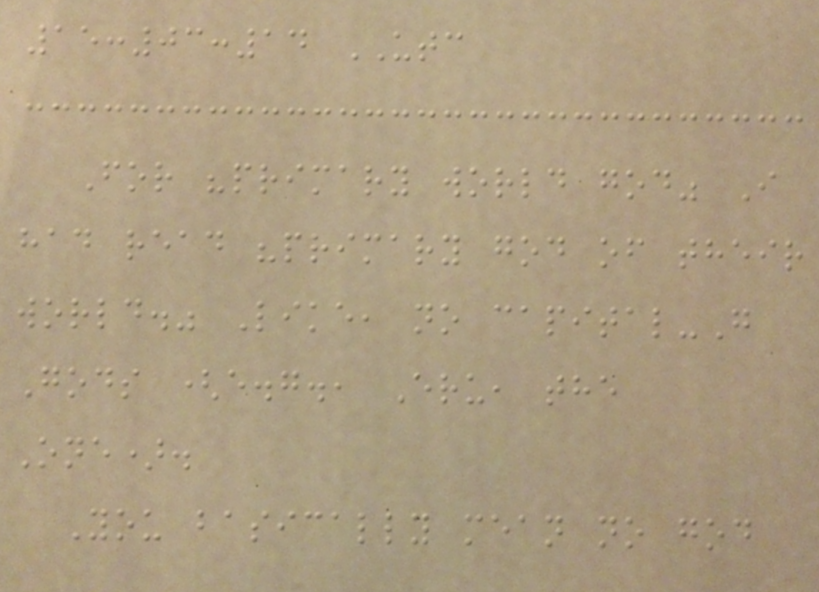15:03:14 UTC
For "primary world god" I
had read "primary god of their
world." Like, no capital-G
Gods (e.g., Eru, the
One).
You basically mean no god
